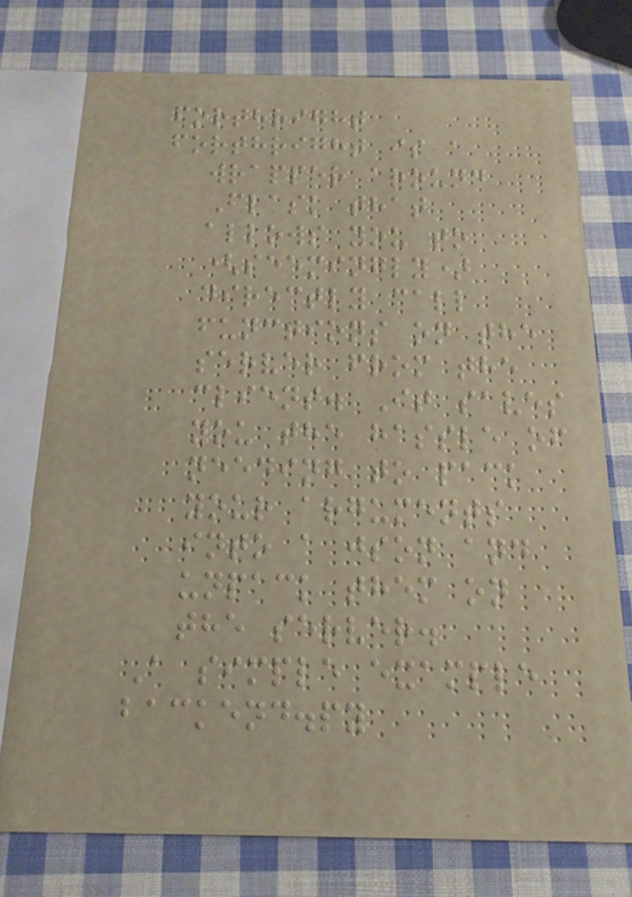forthright
forthright is a
wrapper around
Flask that
allows you to
(seemingly)
directly call
functions on the
server from the
client. It saves
you the hassle of
needing to pack
your arguments
into a json and
unpack them on
the server.
A simple example
backend.py
